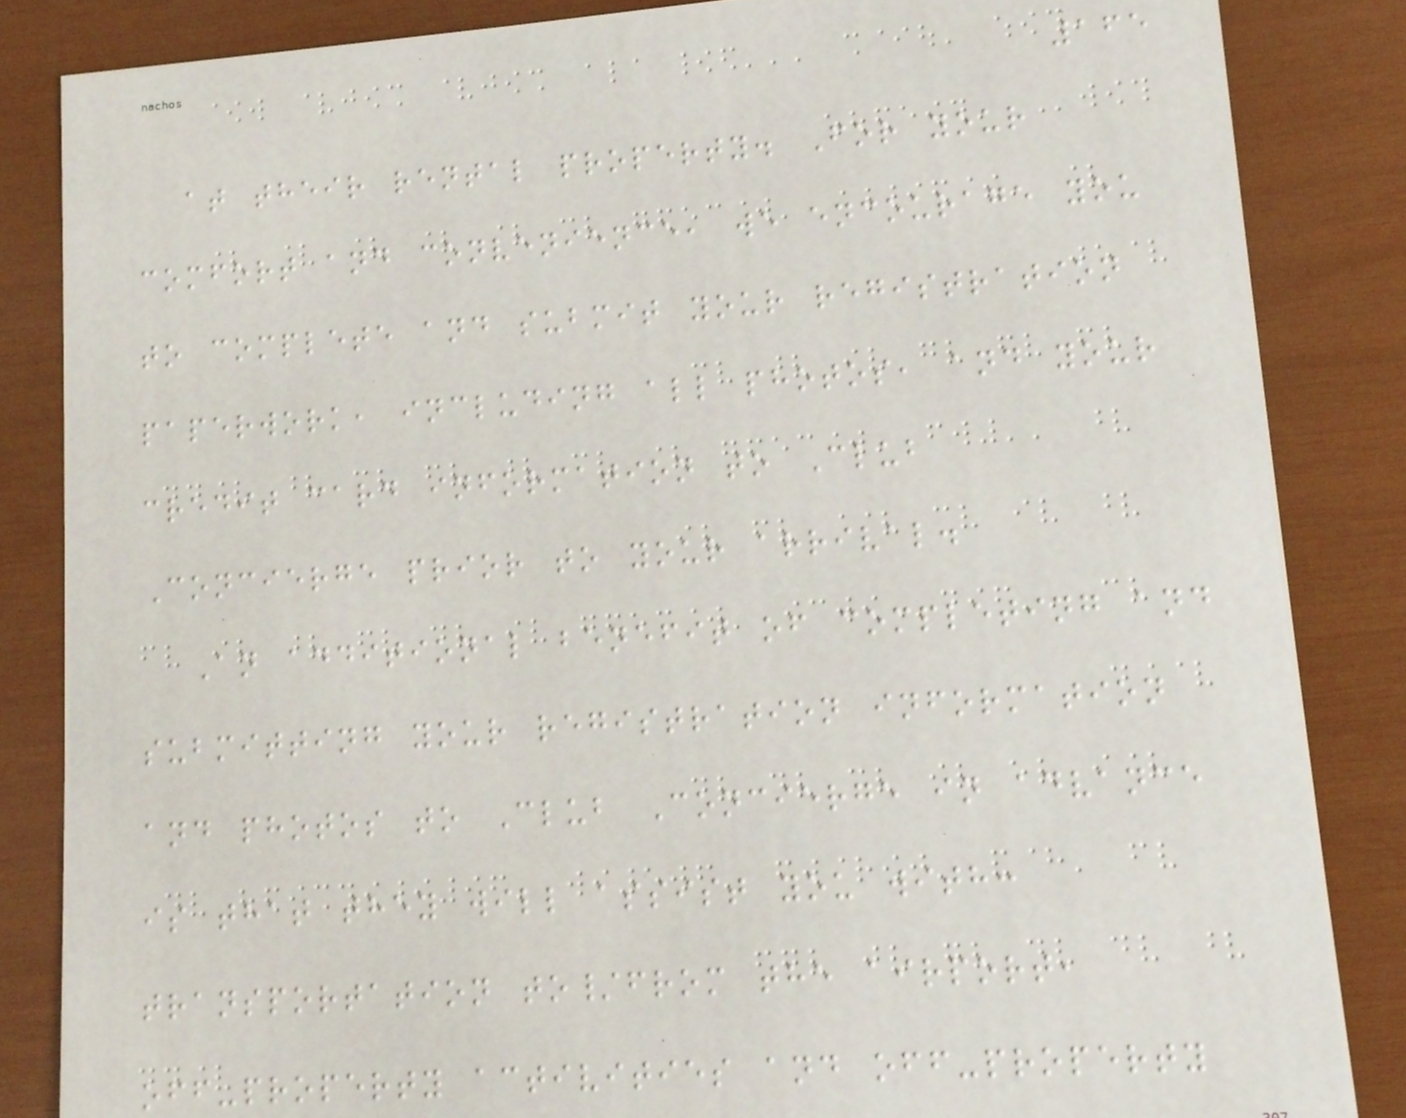165
at their rental property. For your
comfort and convenience, we encourage you
to complete and submit your registration
paperwork, including all photos, and your
credit card information to Club
Concierge prior to your arrival.
An additional benefit of completing and
submitting your registration information
and photos to Club Concierge in advance
is that they will assist you with:
transportation to/from the airport,
off-property activities and off-property
